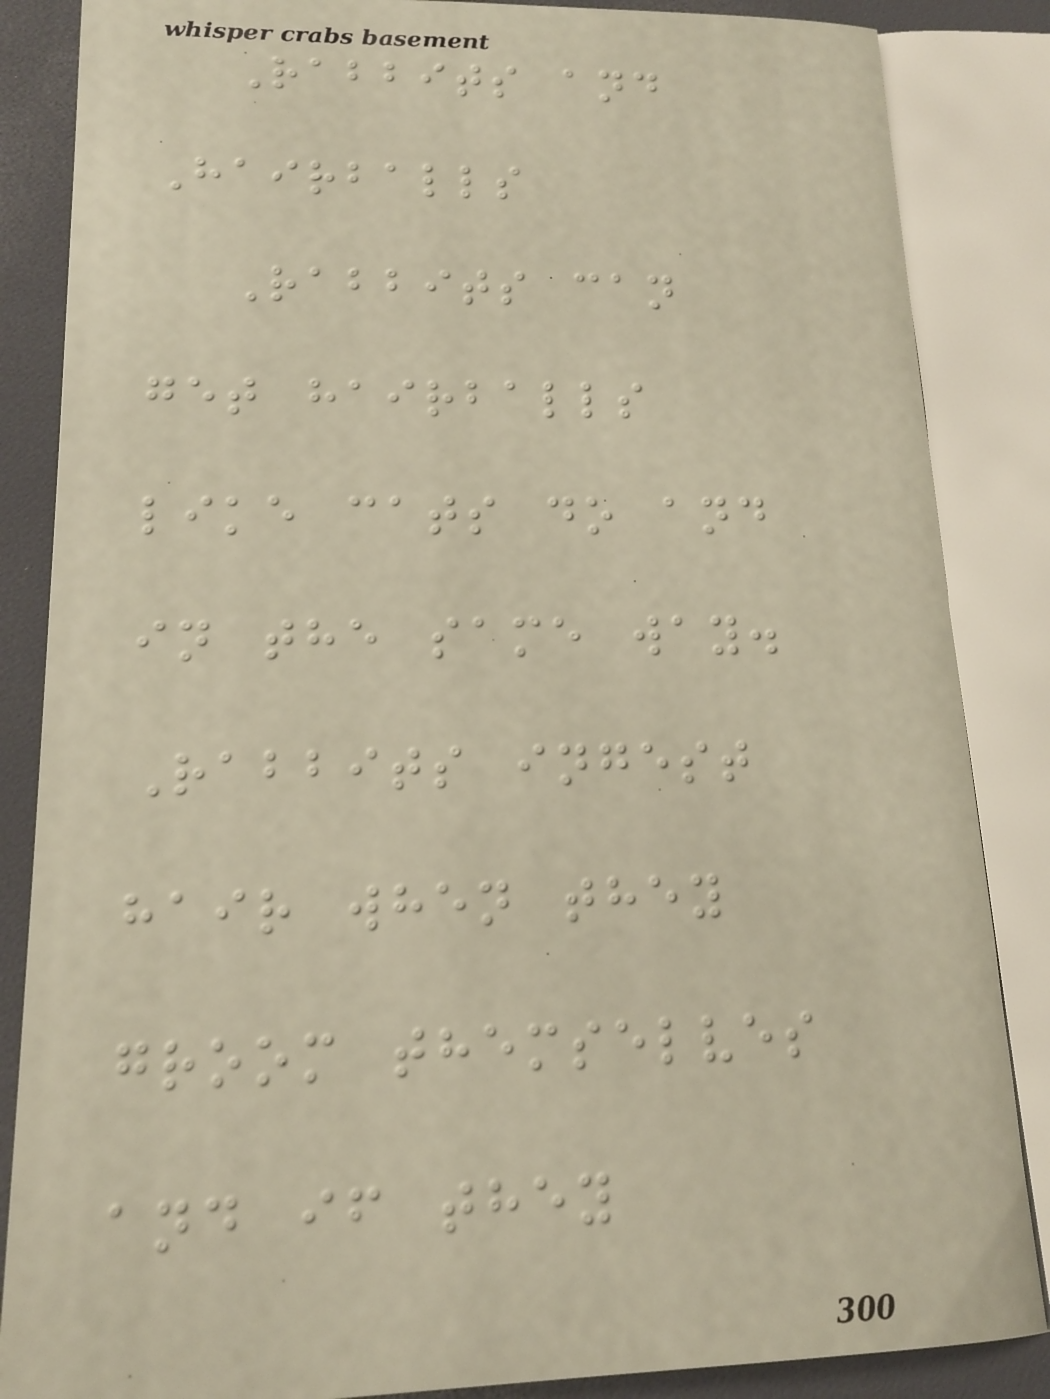Rabbits and
Hairballs
Rabbits can
get hairballs
like cats do and
in the same way.
Rabbits ingest
hair when they
groom themselves
and if they
